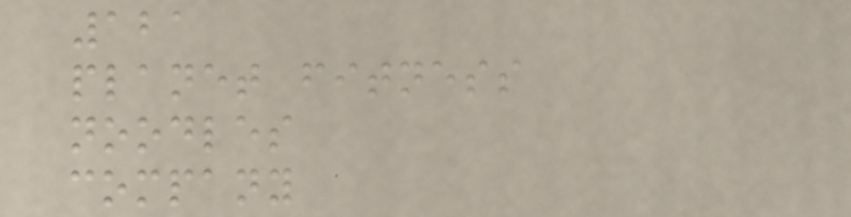121
planet fitness
noodles
company
